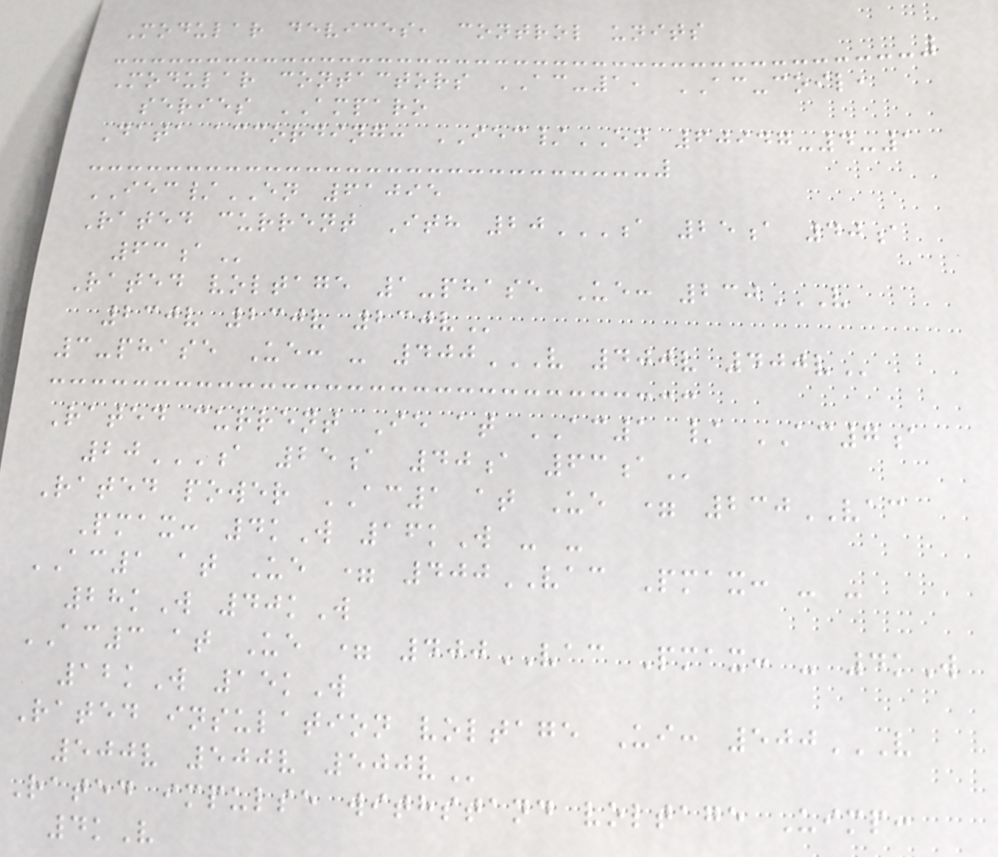Modular devices, control units
Modular contactors AC-1, AC-coil,
series AMPARO
Data according: IEC/EN 60947-4-1
IEC/EN 61095
Rated current Ith 20A 25A 40A
63A
Rated voltage 1-phase Ue: 230V
230V 230V 230V
3-phase Ue: - 400V 400V 400V
Rated current Ie at AC1 / AC7a
20A 25A 40A 63A
Rated power AC1 at Ue = 230VAC
Pmax: 4kW 16kW - -
AC1 at Ue = 400VAC Pmax: - -
28kW 40kW
AC3 at Ue = 400VAC Pmax: - 4kW
12kW 15kW
Rated insulation voltage Ui: 500V
500V 500V 500V
Rated impulse withstand voltage Uimp:
4kV
